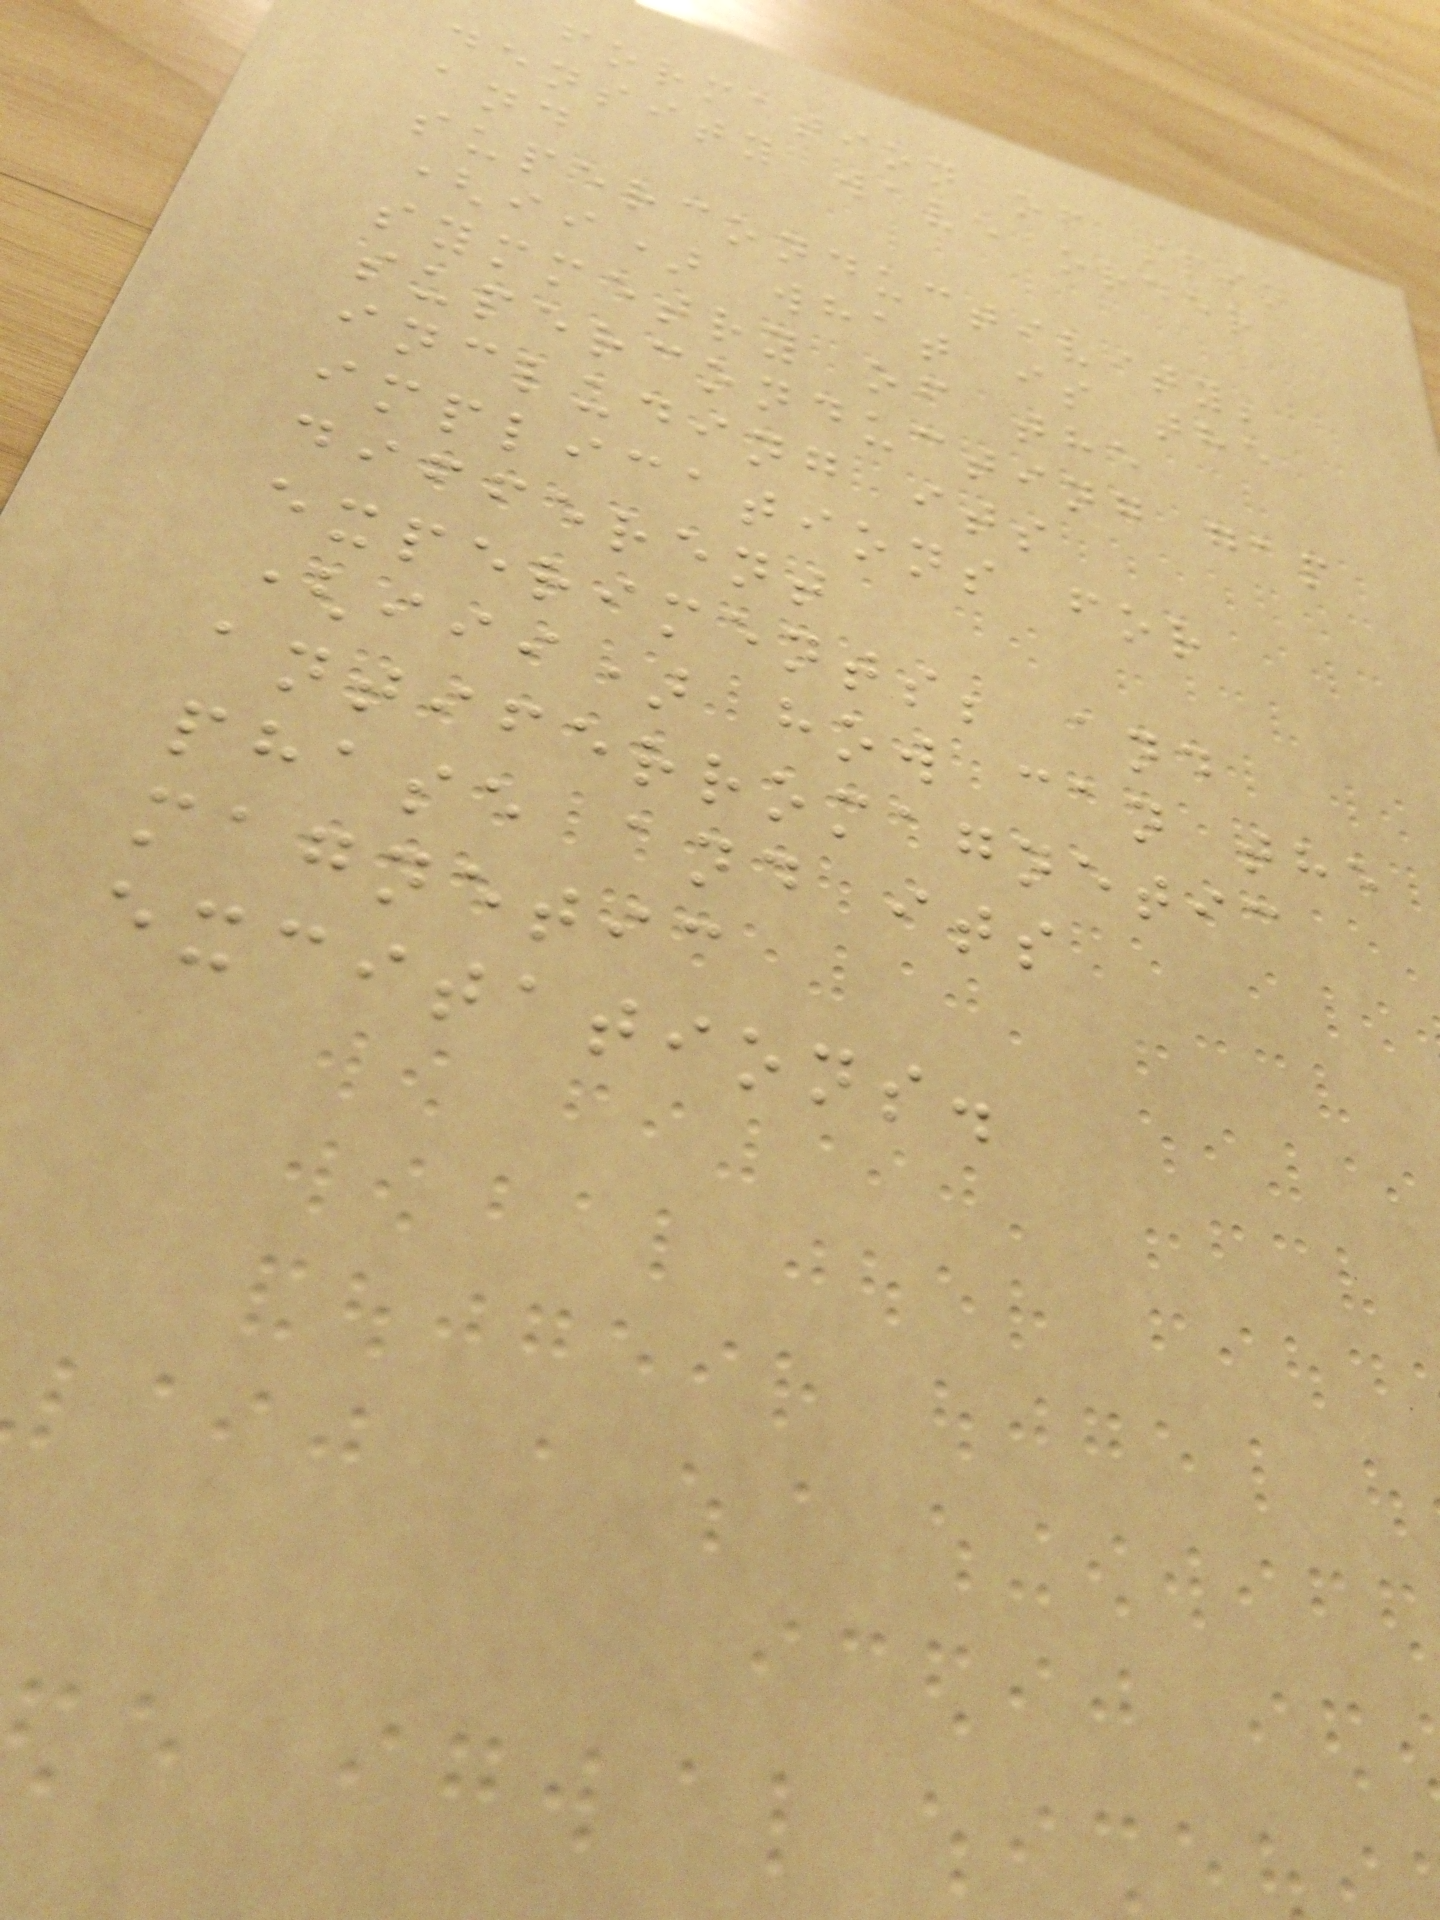formation of spin
density wave order
and
superconductivity;
(ii) what is the
symmetry of the
superconducting gap
including its
implications for
different
experiments; and
(iii) how can the
antiferromagnetic
phase and its
magnetic
excitations.
